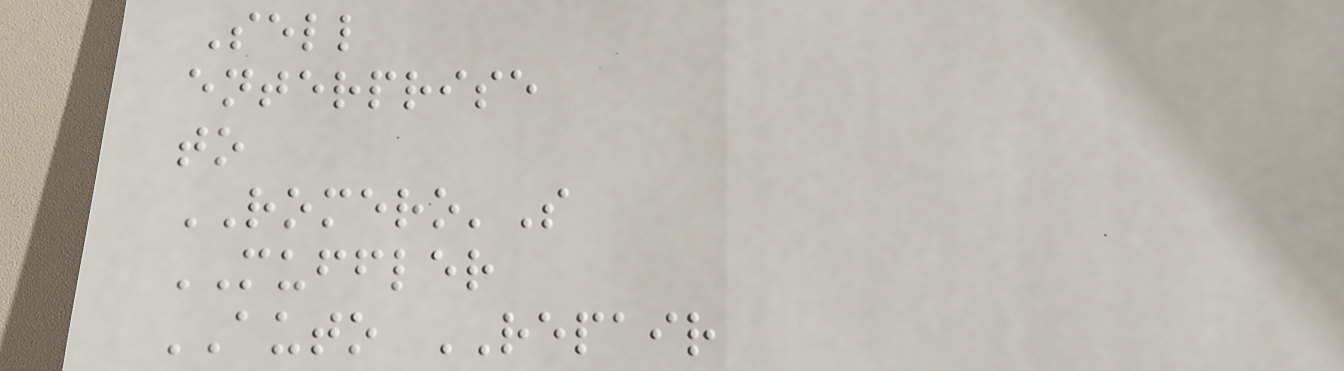Sell
enterprise
to
ROMERO'S
MUFFLER
AUTO REPAIR
